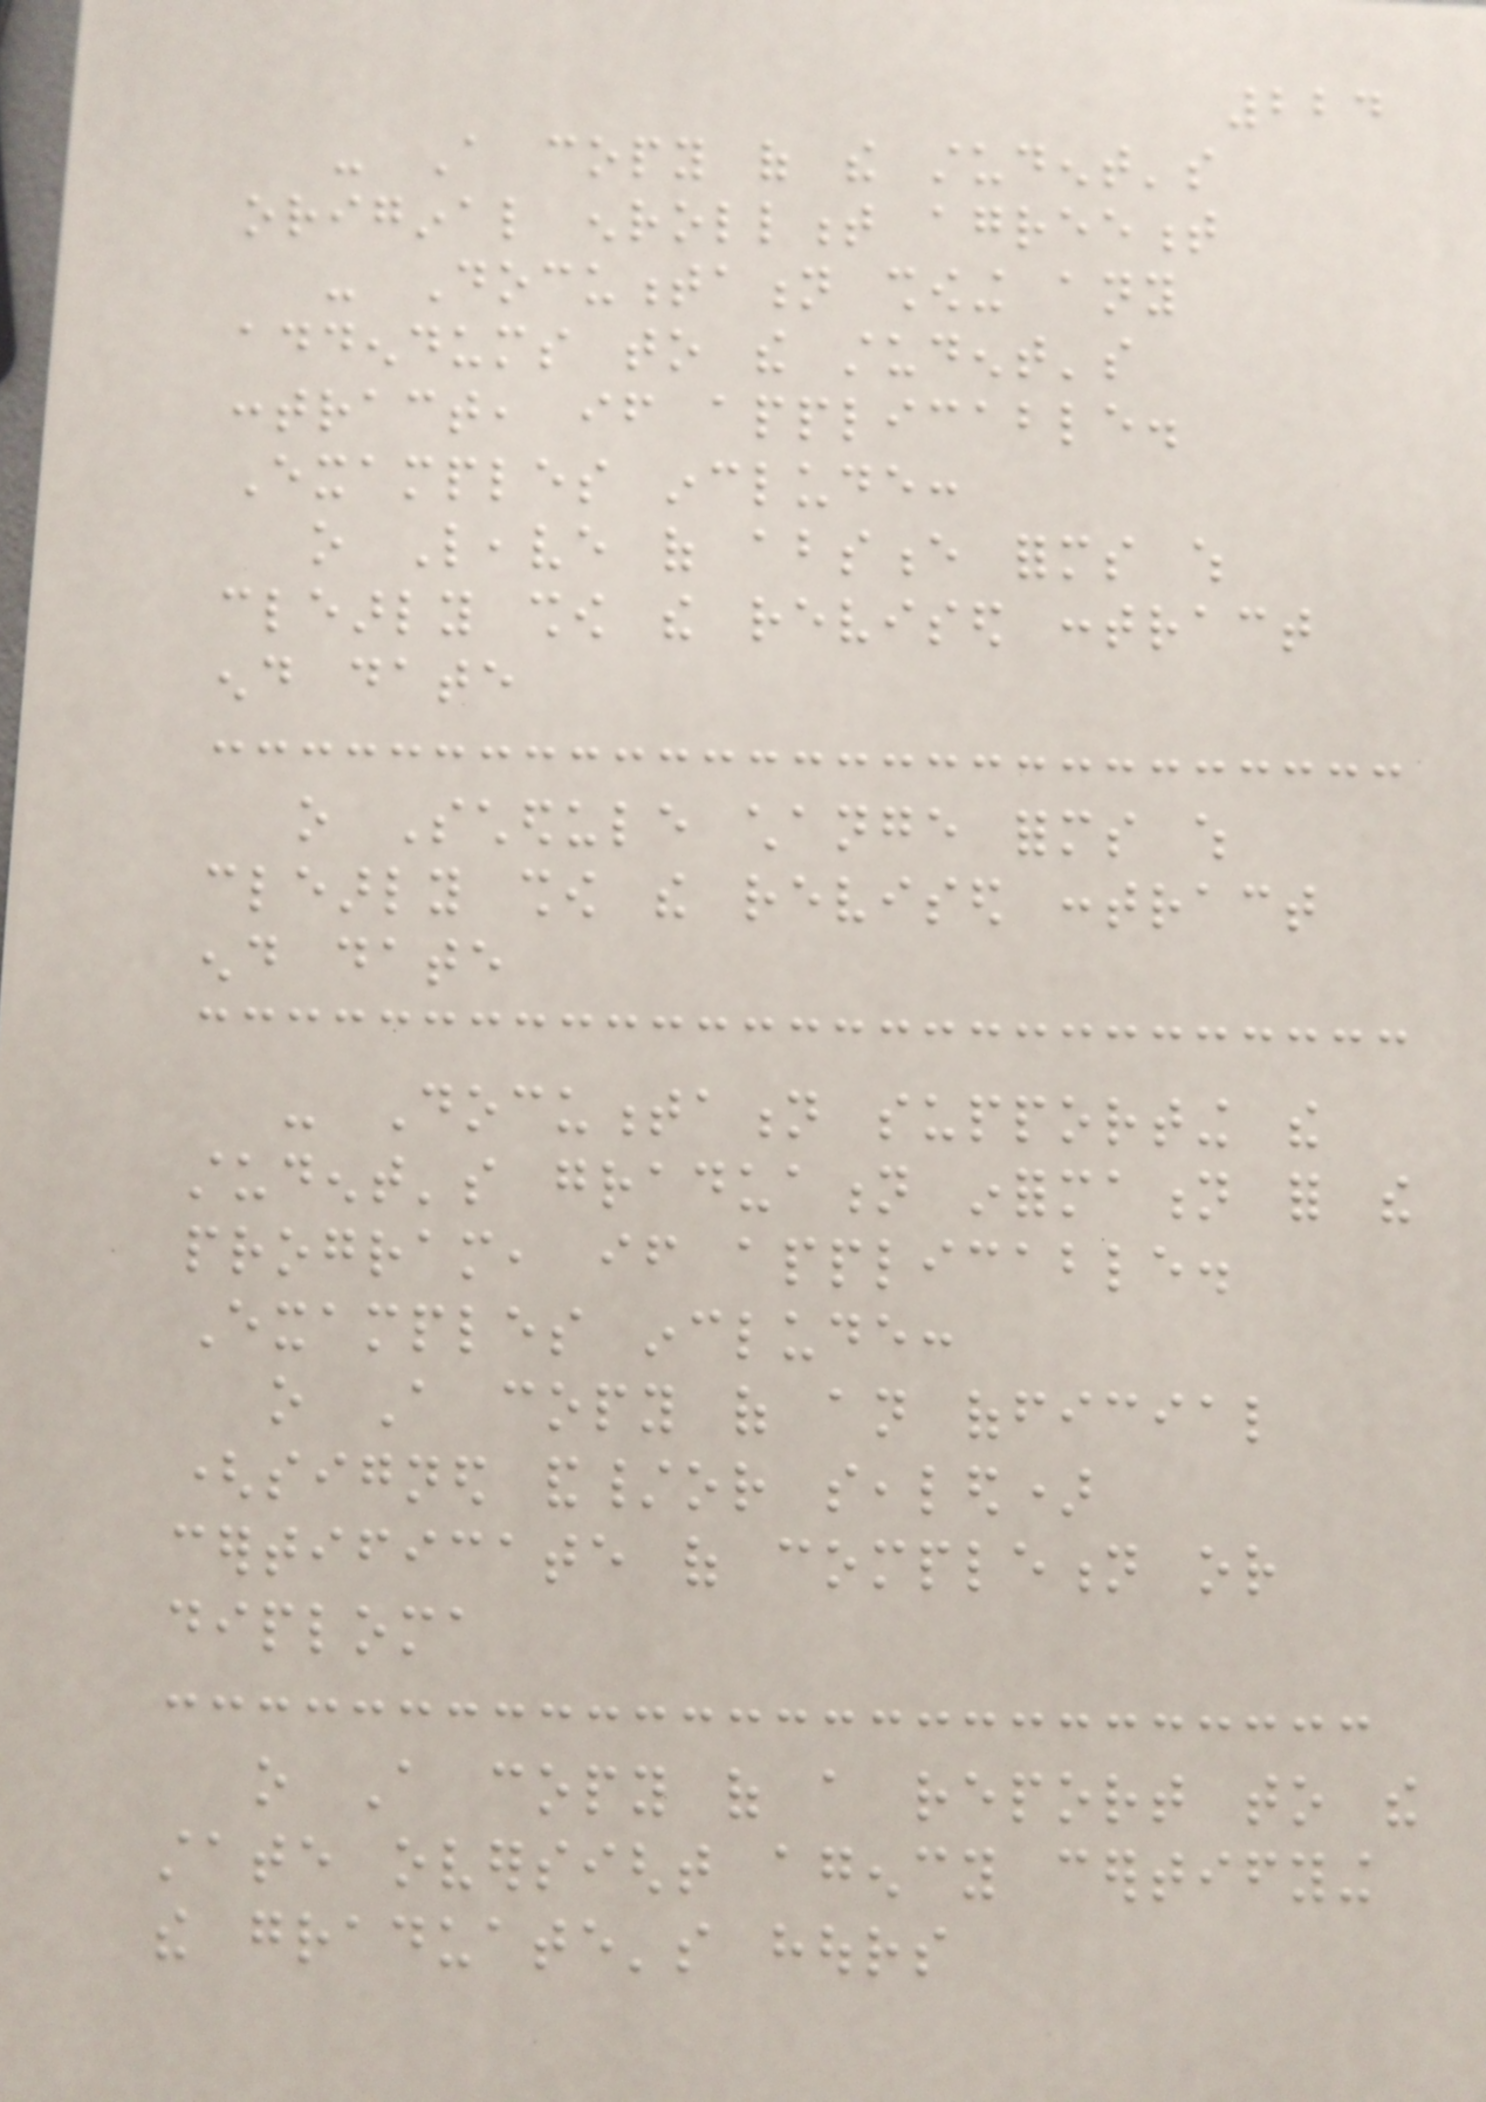224
- A copy of the student's
original enrollment agreement
- Documentation showing any
addendums to the student's
contract, if applicable.
Examples include:
o Leave of absence forms which
clearly show the revised contract
end date
o Schedule change forms which
clearly show the revised contract
end date
- Documentation supporting the
student's graduation information for the
program, if applicable.
Examples include:
o A copy of an official
(signed and/or sealed)
certificate of completion or
diploma
o A copy of a report to the
state oversight agency certifying
the graduate's hours
